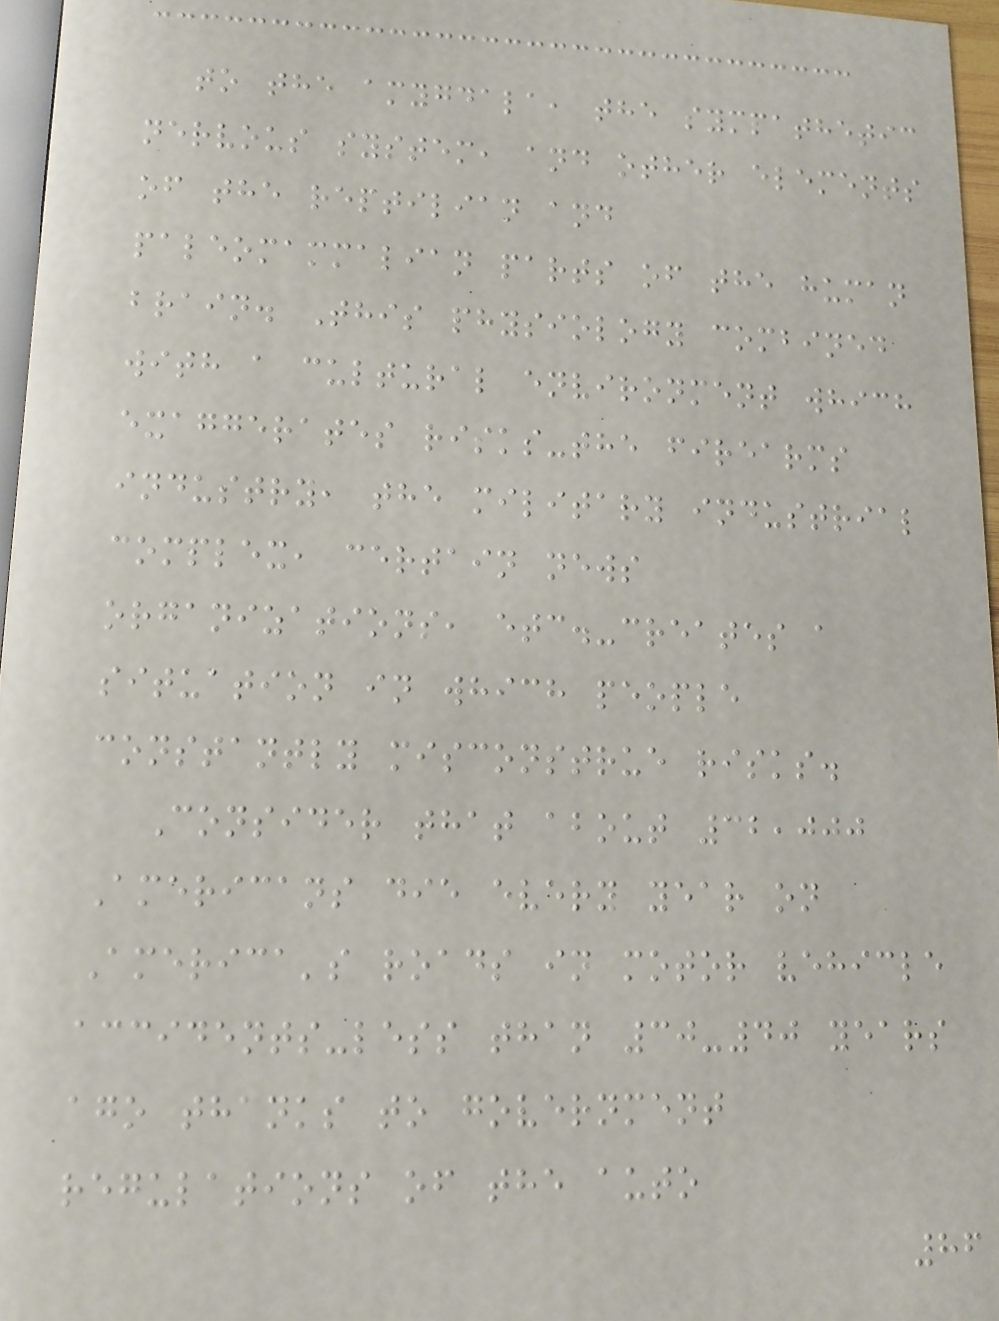to the amygdala, the sympathetic
nervous system, and other elements
of the reptilian and
paleomammalian parts of the human
brain. This physiology combined
with a cultural environment which
exaggerates risks-the firearms
industry, the military industrial
complex, certain news
organizations, etc.-creates a
situation in which people
constantly misconstrue risks.
Consider that about 32,000
Americans die every year on
America's roads in motor vehicle
accidents-less than 30-40 years
ago thanks to government
regulations of the auto
86
